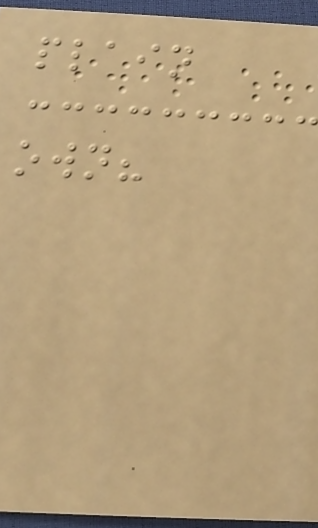plain
own?
